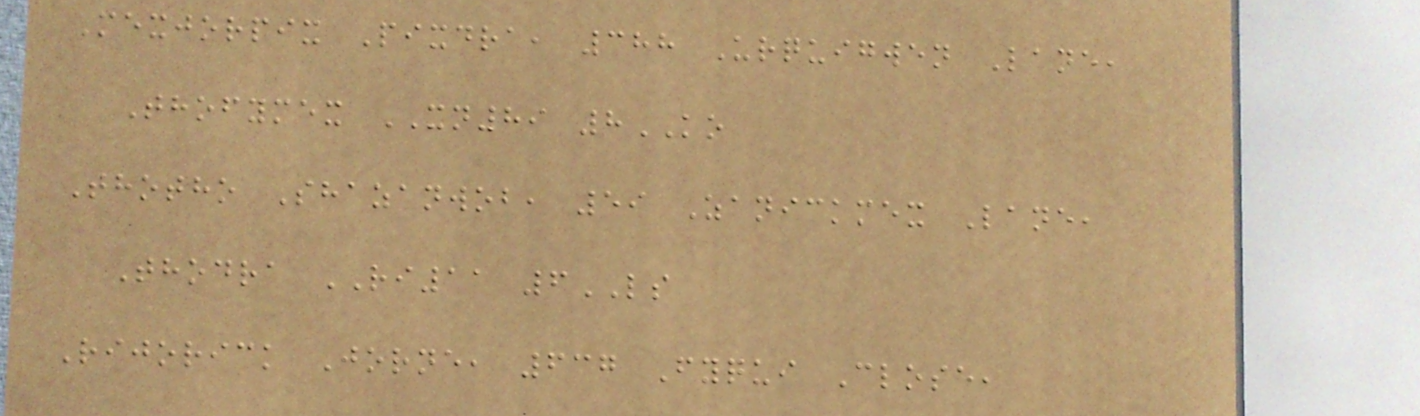Mexjorpix Pixdra, 388 Urquigwen Lane,
Thofymex XN89 8KO
Thotho Shazanwob, 59 Zanickmex Lane,
Thodra RI11 6LS
Rijorick Jorne, 637 Fyqui Close,
